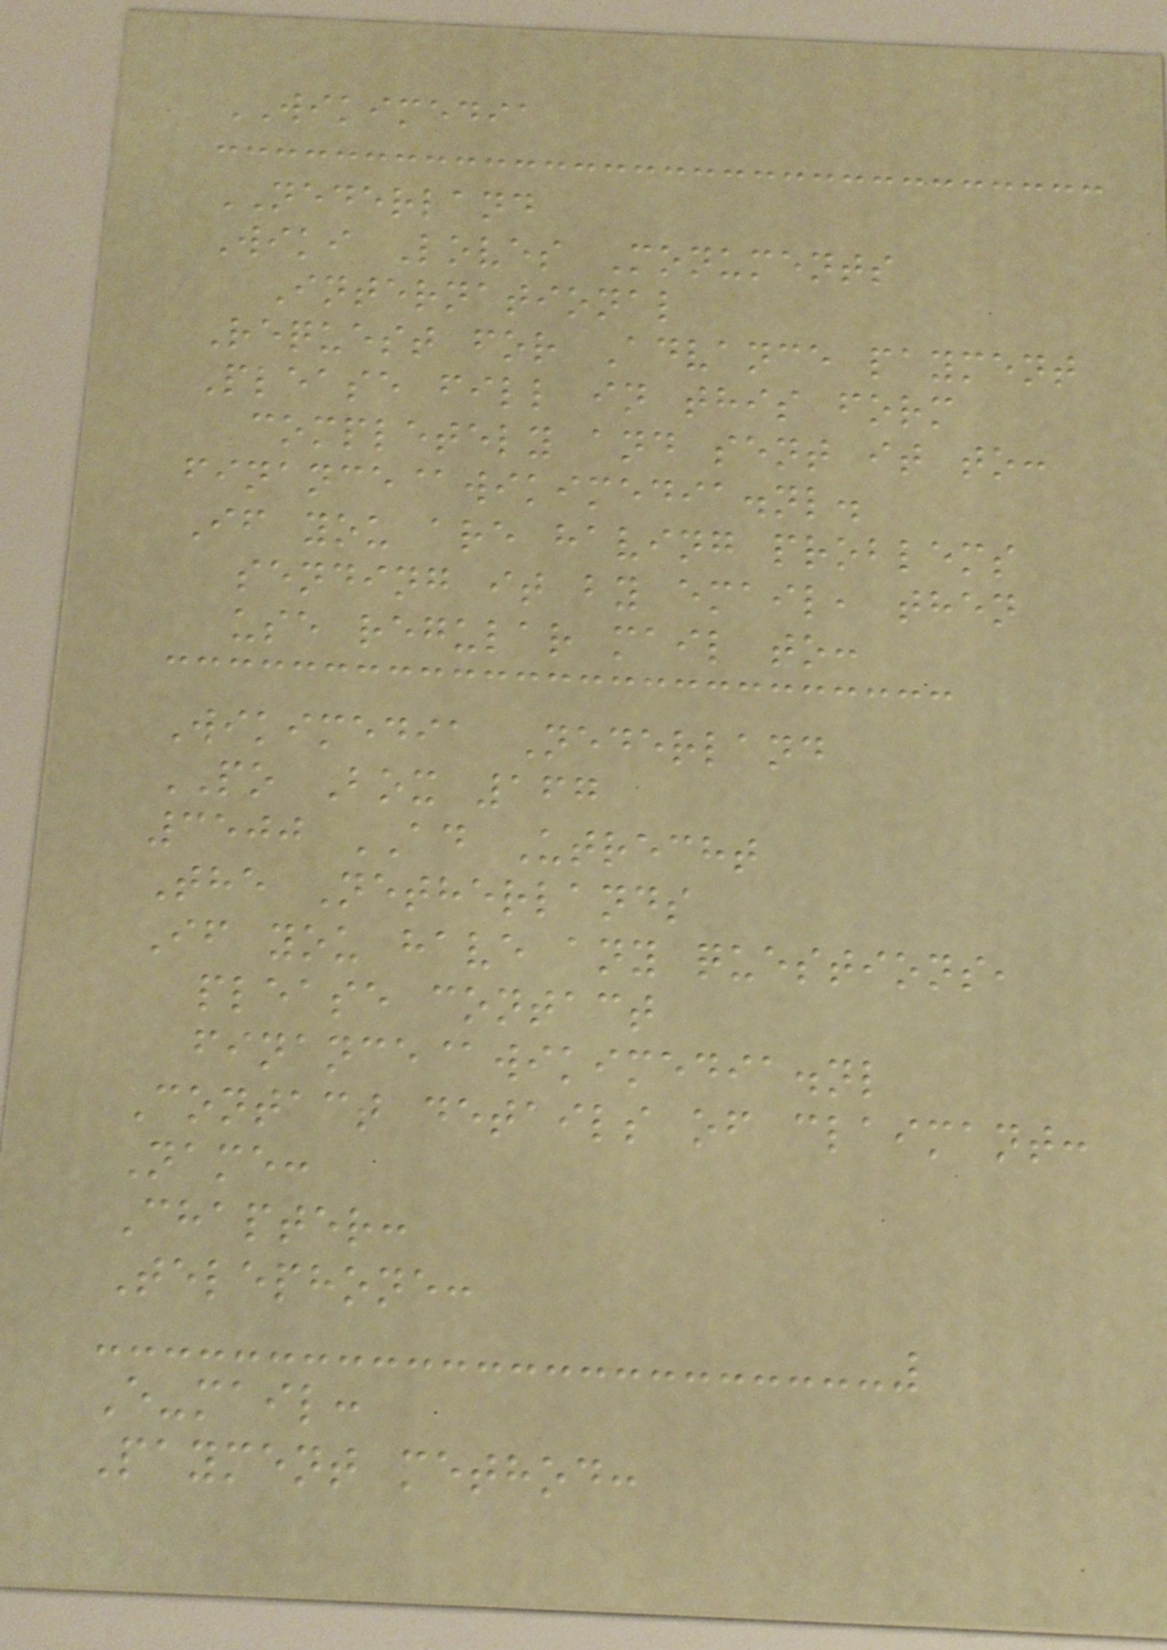WIKIMEDIA
NEDERLAND
Wiki Loves Monuments
International
Request for Advance payment
Please fill in this form
completely and sent it to:
finance@wikimedia.nl.
If you are having problems
sending it by email, then
use regular mail to:
Wikimedia Nederland
PO Box 167
3500 AD Utrecht
The Netherlands
If you have any questions,
please contact
finance@wikimedia.nl
Contact details of claimant:
Name:
Chapter:
Telephone:
E-mail:
Payment method:
